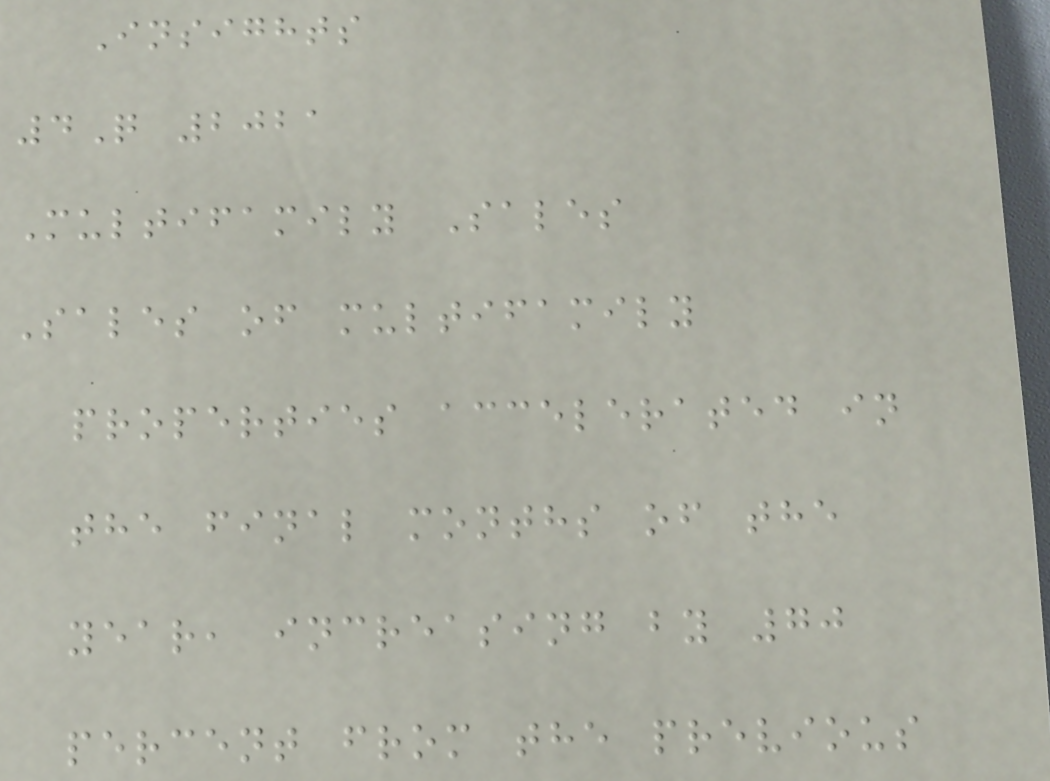Insights
4Q 2021
Multifamily Sales
Sales of multifamily
properties accelerated in
the final months of the
year, increasing by 70
percent from the previous
